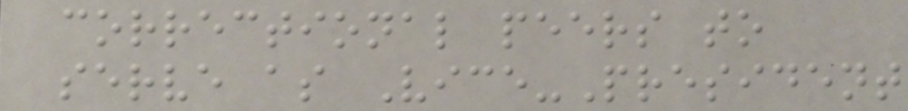correctional peers to
serve as Vice-President
